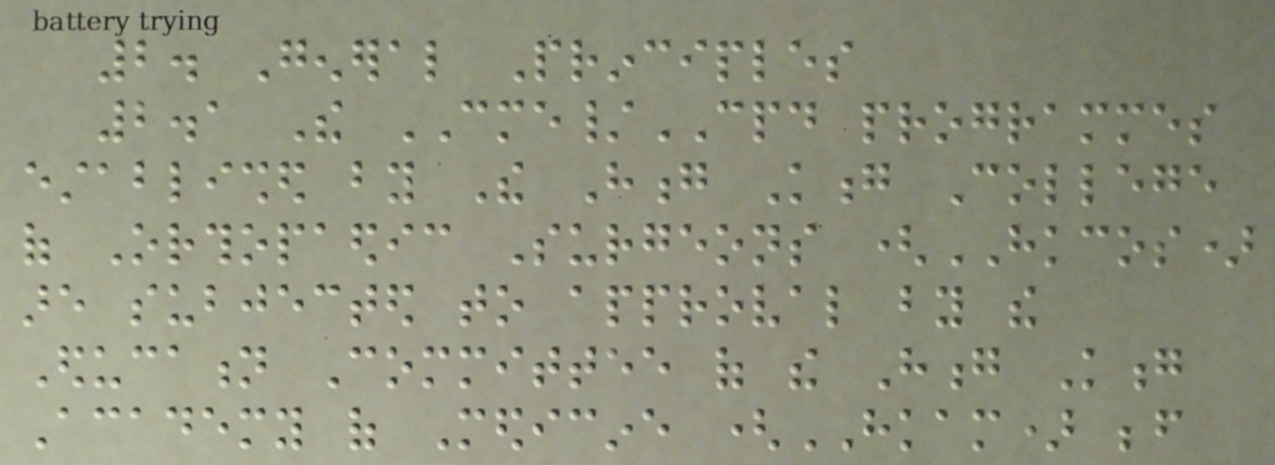2. General Principles
2.1 The CME/CPD programmes
established by The Hong Kong College
of Orthopaedic Surgeons (HKCOS)
are subjected to approval by the
Education Committee of the Hong Kong
Academy of Medicine (HKAM) before
